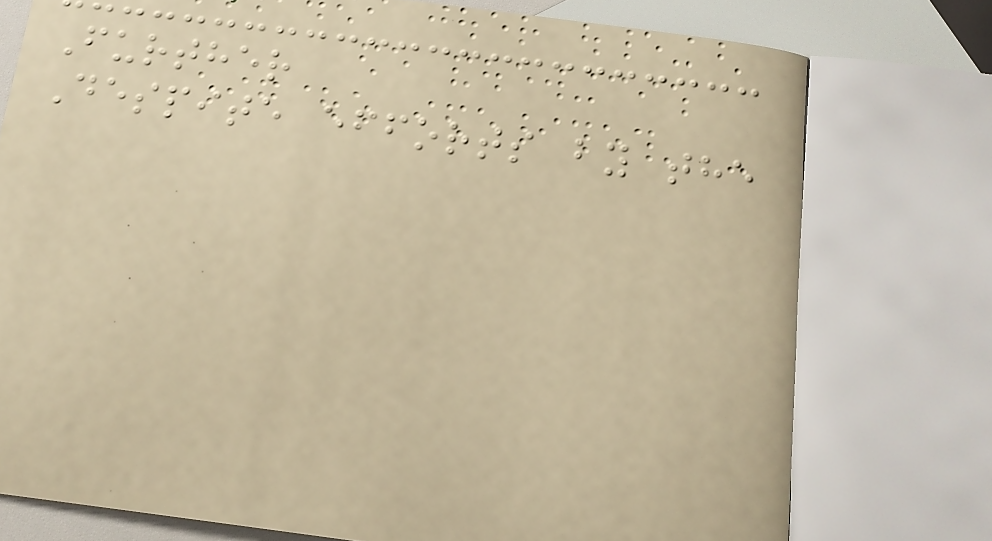Further
Despite efforts by the
